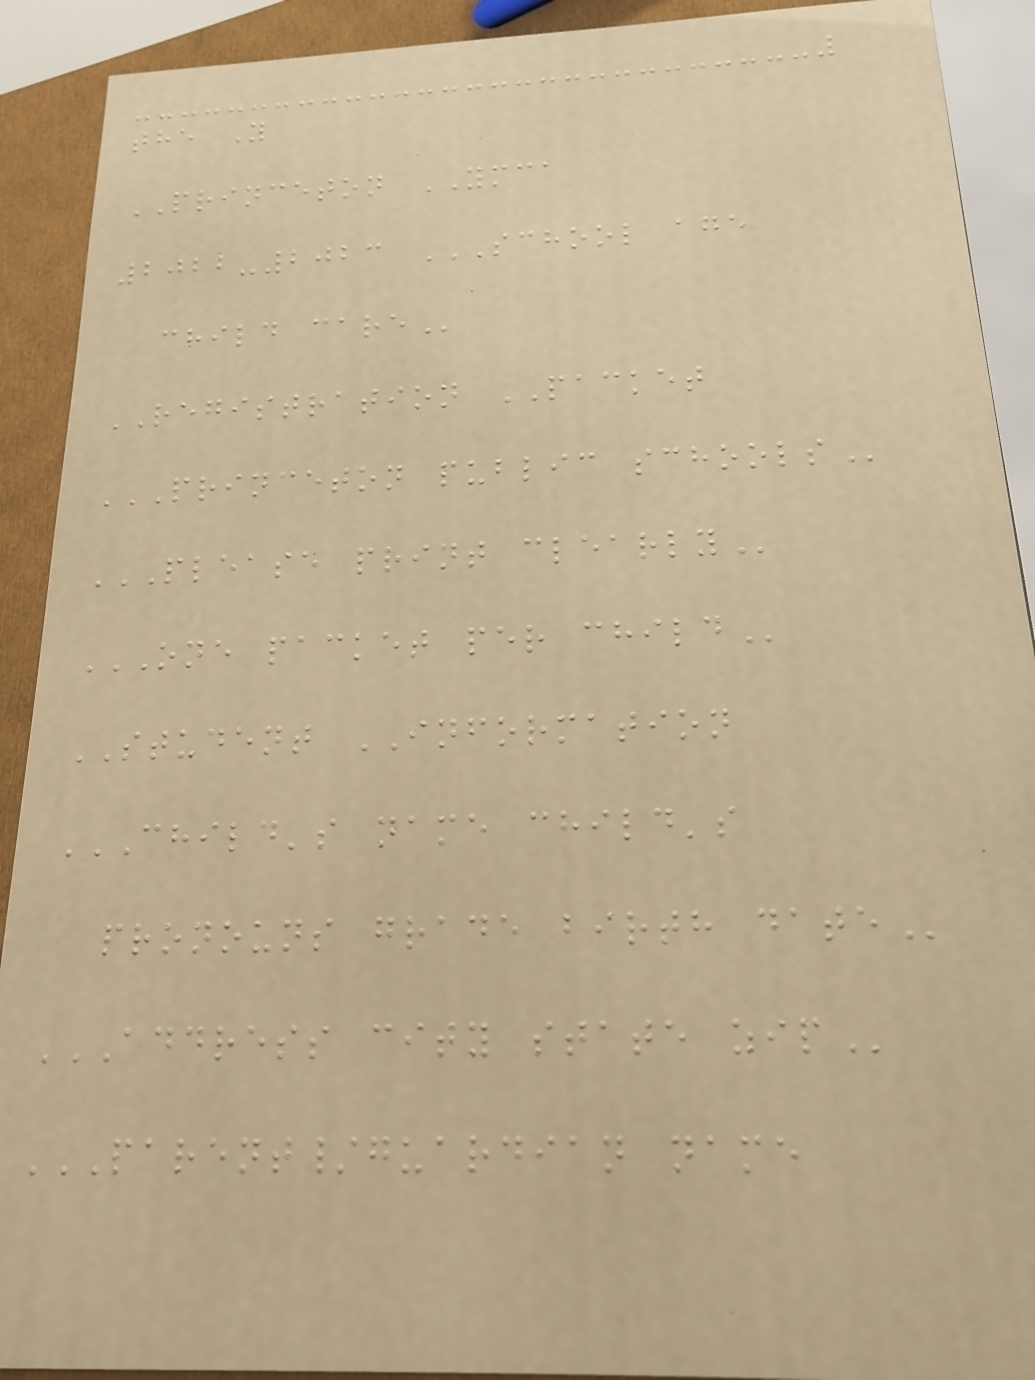the Y
PRINCETON YMCA
2022-2023 SCHOOL AGE
CHILD CARE
REGISTRATION PACKET
PRINCETON PUBLIC SCHOOLS
PLEASE PRINT CLEARLY
ONE PACKET PER CHILD
STUDENT INFORMATION
CHILD'S NAME CHILD'S
PRONOUNS GRADE BIRTH DATE
ADDRESS CITY STATE ZIP
PARENT/GUARDIAN NAME
